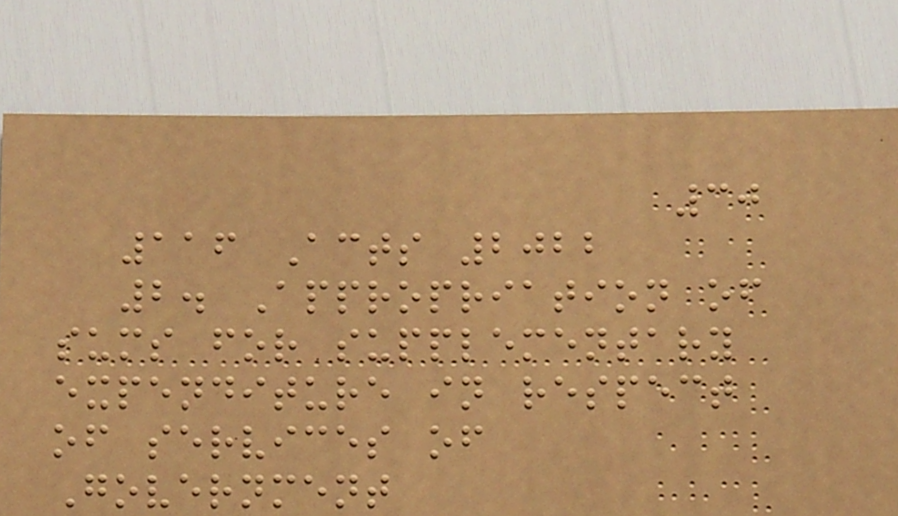30
116 Acts 2022
2. Appropriation of
sums for supplementary
expenditure in respect
of services of
Government
